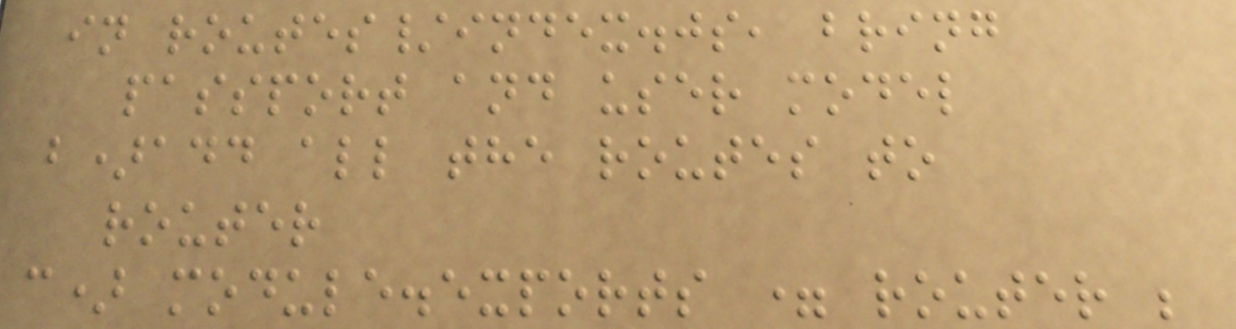in routes/index.js, bring
passport and user model
b)add all the routes to
router
c) module.exports = router ;
